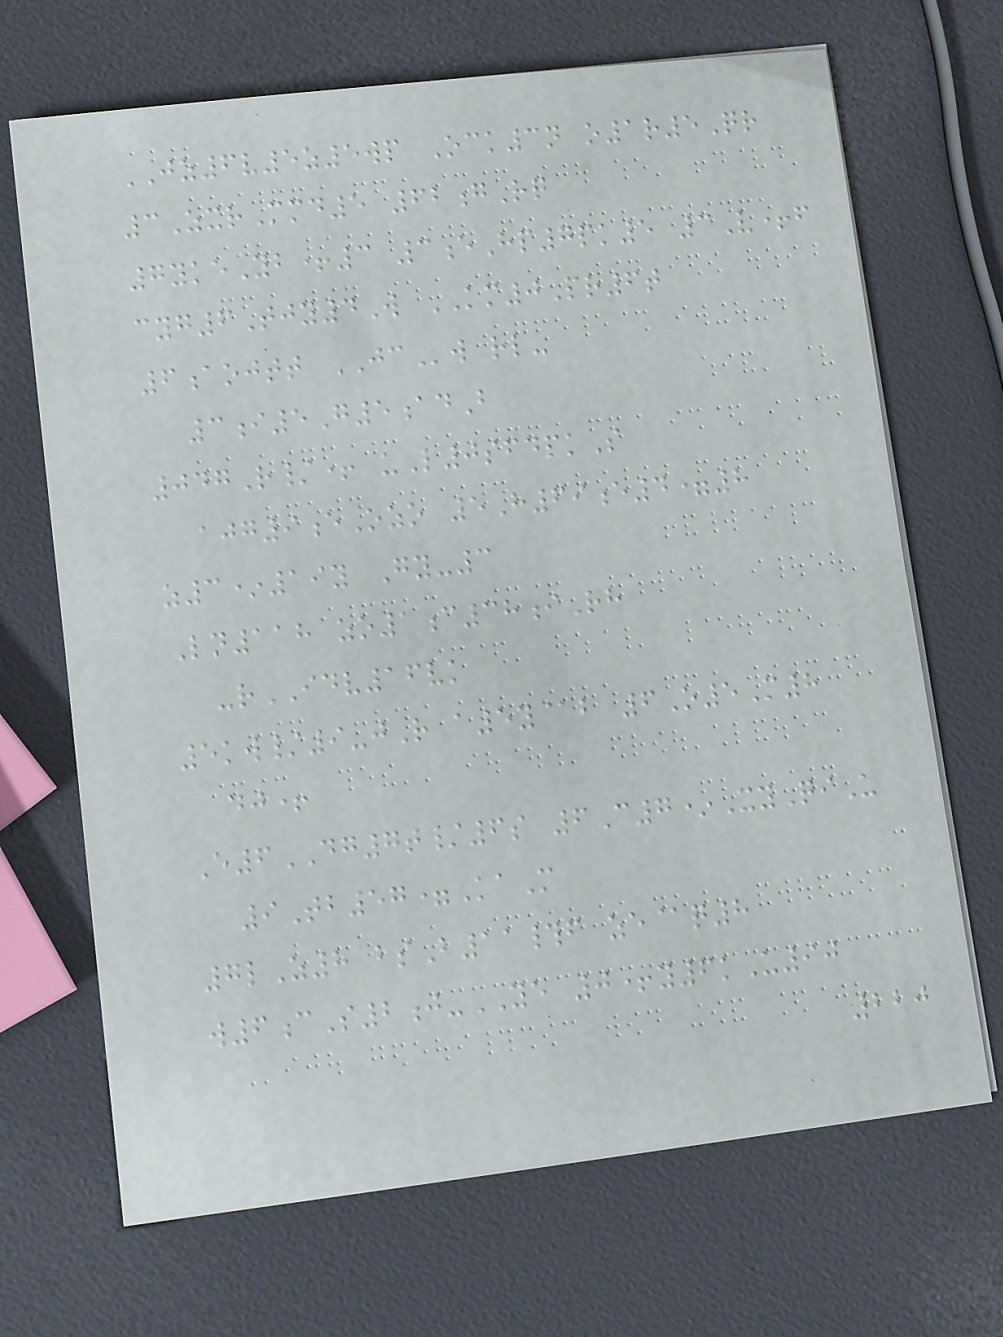JZ6v5z5wp Ock3n o1r5Qr
3ZxrMmd5 62gRq
7ykeYb+3 3eHp7pk5 3V+f
cyg6Tjy4W KM0Pr6t
6aojtt JCw rl-
3i5G5adB
047R/+ uL0sfdpkS
ajg9eOzo 5H69e4=8
z3*19y Gy-3
Ln118 zo1c38iRh
-rIDV16vk
5kw/9-jR a5y@b 6O5M8
dj+
E6DG7t/6s 6C7*XyQiU
9Tb57=KaM
7lZ8 bsB11#f ze@q8
w6cS2j-YE 0+y6kU90
220
